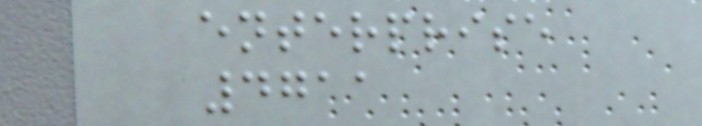enterprise
4711
